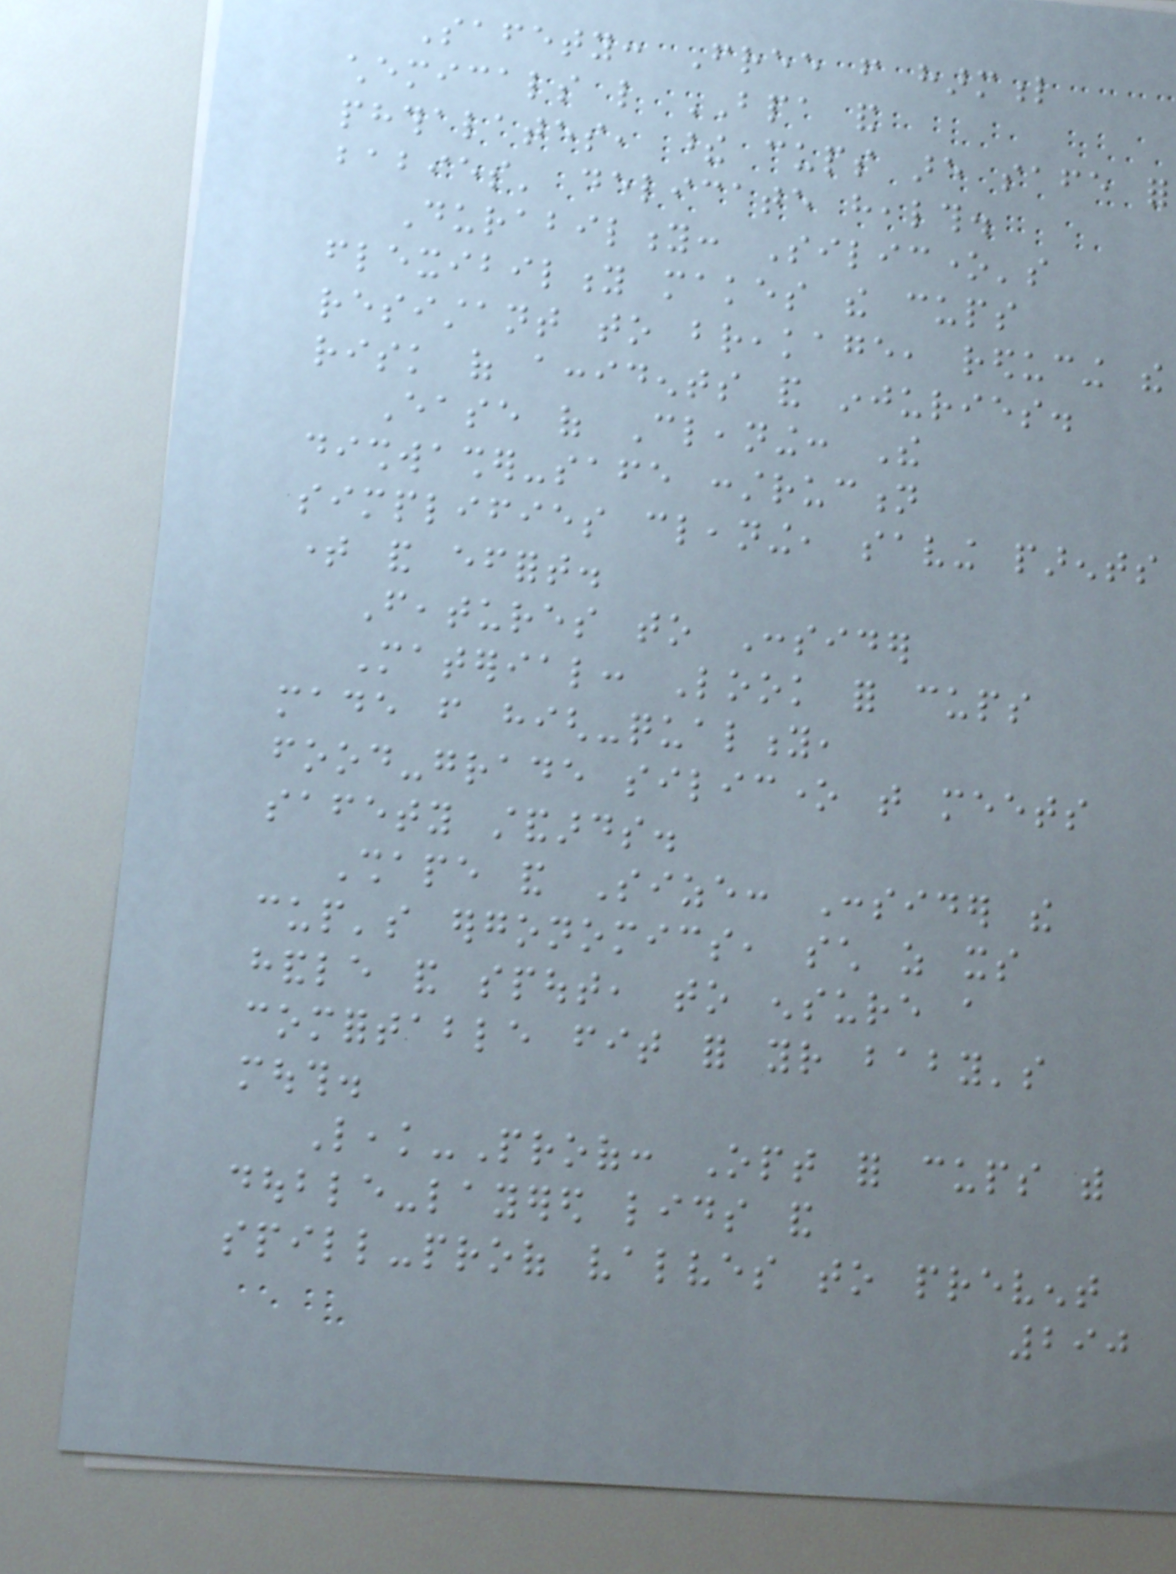Safety: Free from harmful
chemicals like BPA and
phthalates, these cups are safe for
babies' delicate health.
Durability: Silicone's
flexibility makes the cups
resistant to breakage, reducing the
risk of accidents and injuries.
Ease of Cleaning: The
dishwasher-safe construction
simplifies cleaning, saving parents
time and effort.
Features to Consider
Material: Look for cups
made from high-quality,
food-grade silicone that meets
safety standards.
Shape and Size: Consider the
cup's ergonomics, such as its
handle and spout, to ensure a
comfortable fit for your baby's
mouth.
Leak-Proof: Opt for cups with
double-layered lids and
spill-proof valves to prevent
290
